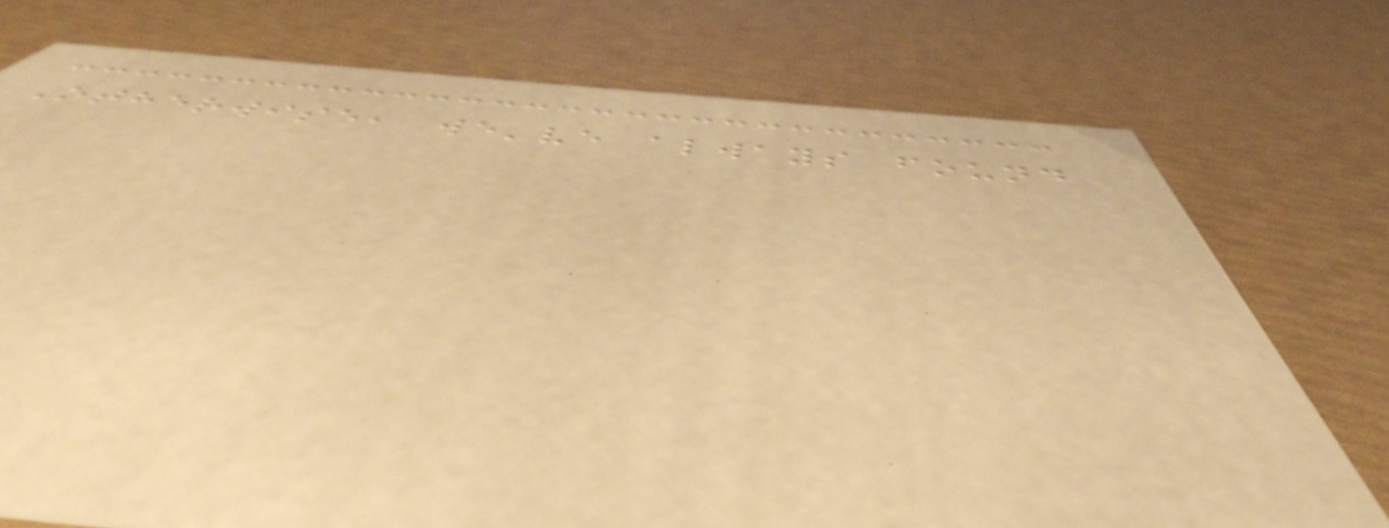Otherwise, we've always found
